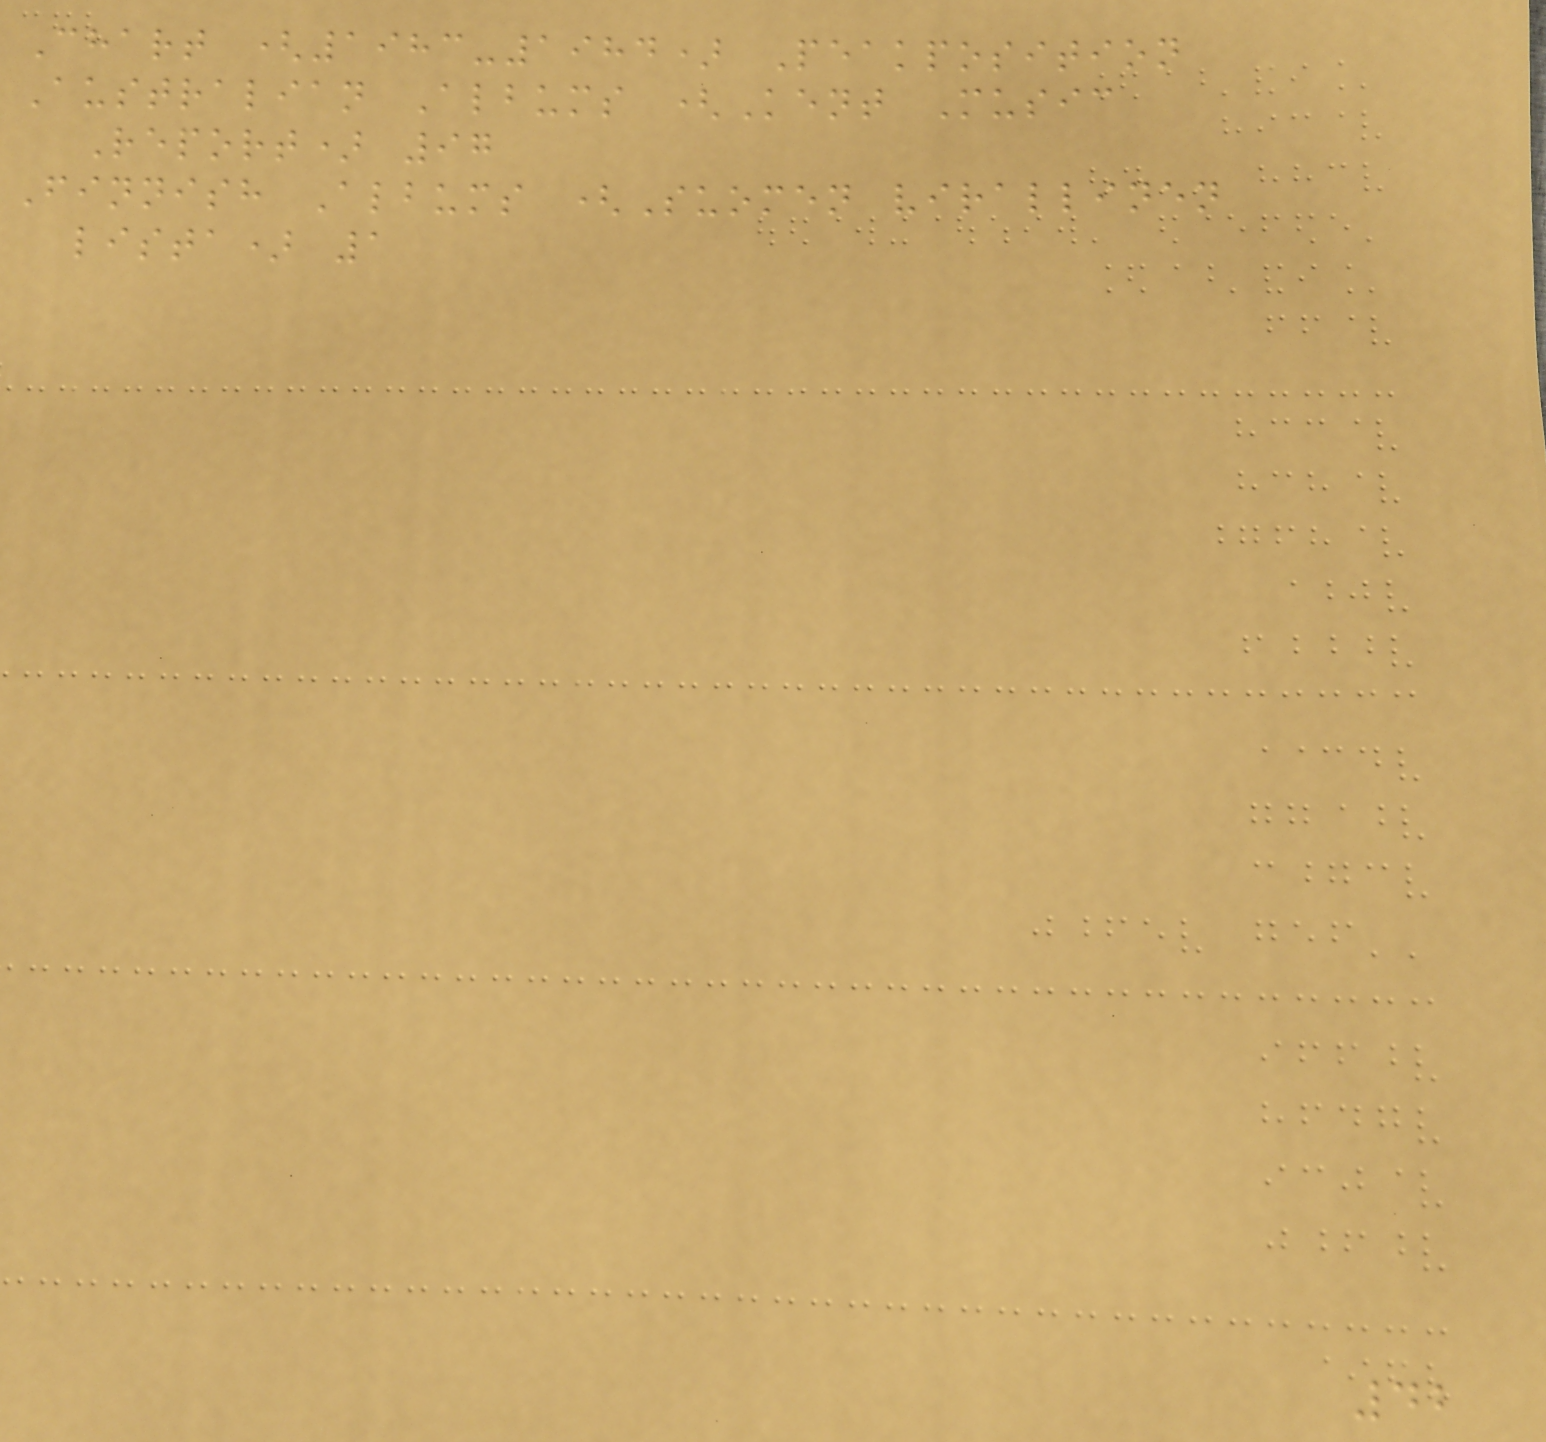Chart (1983-1984) Peakposition
Australian Albums (Kent Music
Report) 97
Finnish Albums (Suomen virallinen
lista) 1
42
